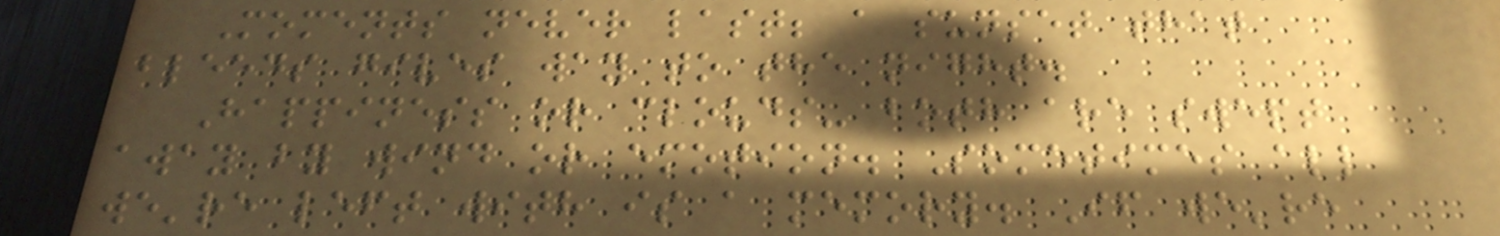Moments never last; a sunset that
bleeds gives way to the night.
Happiness or clouds- both are swept
away by wind or emotion. Sometimes all
we're left with is a memory. If we're
